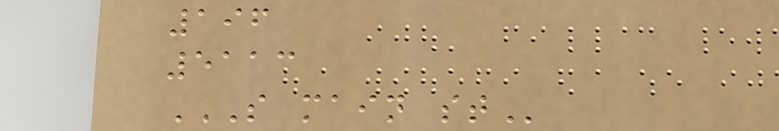196
5113
S MAIN ST
